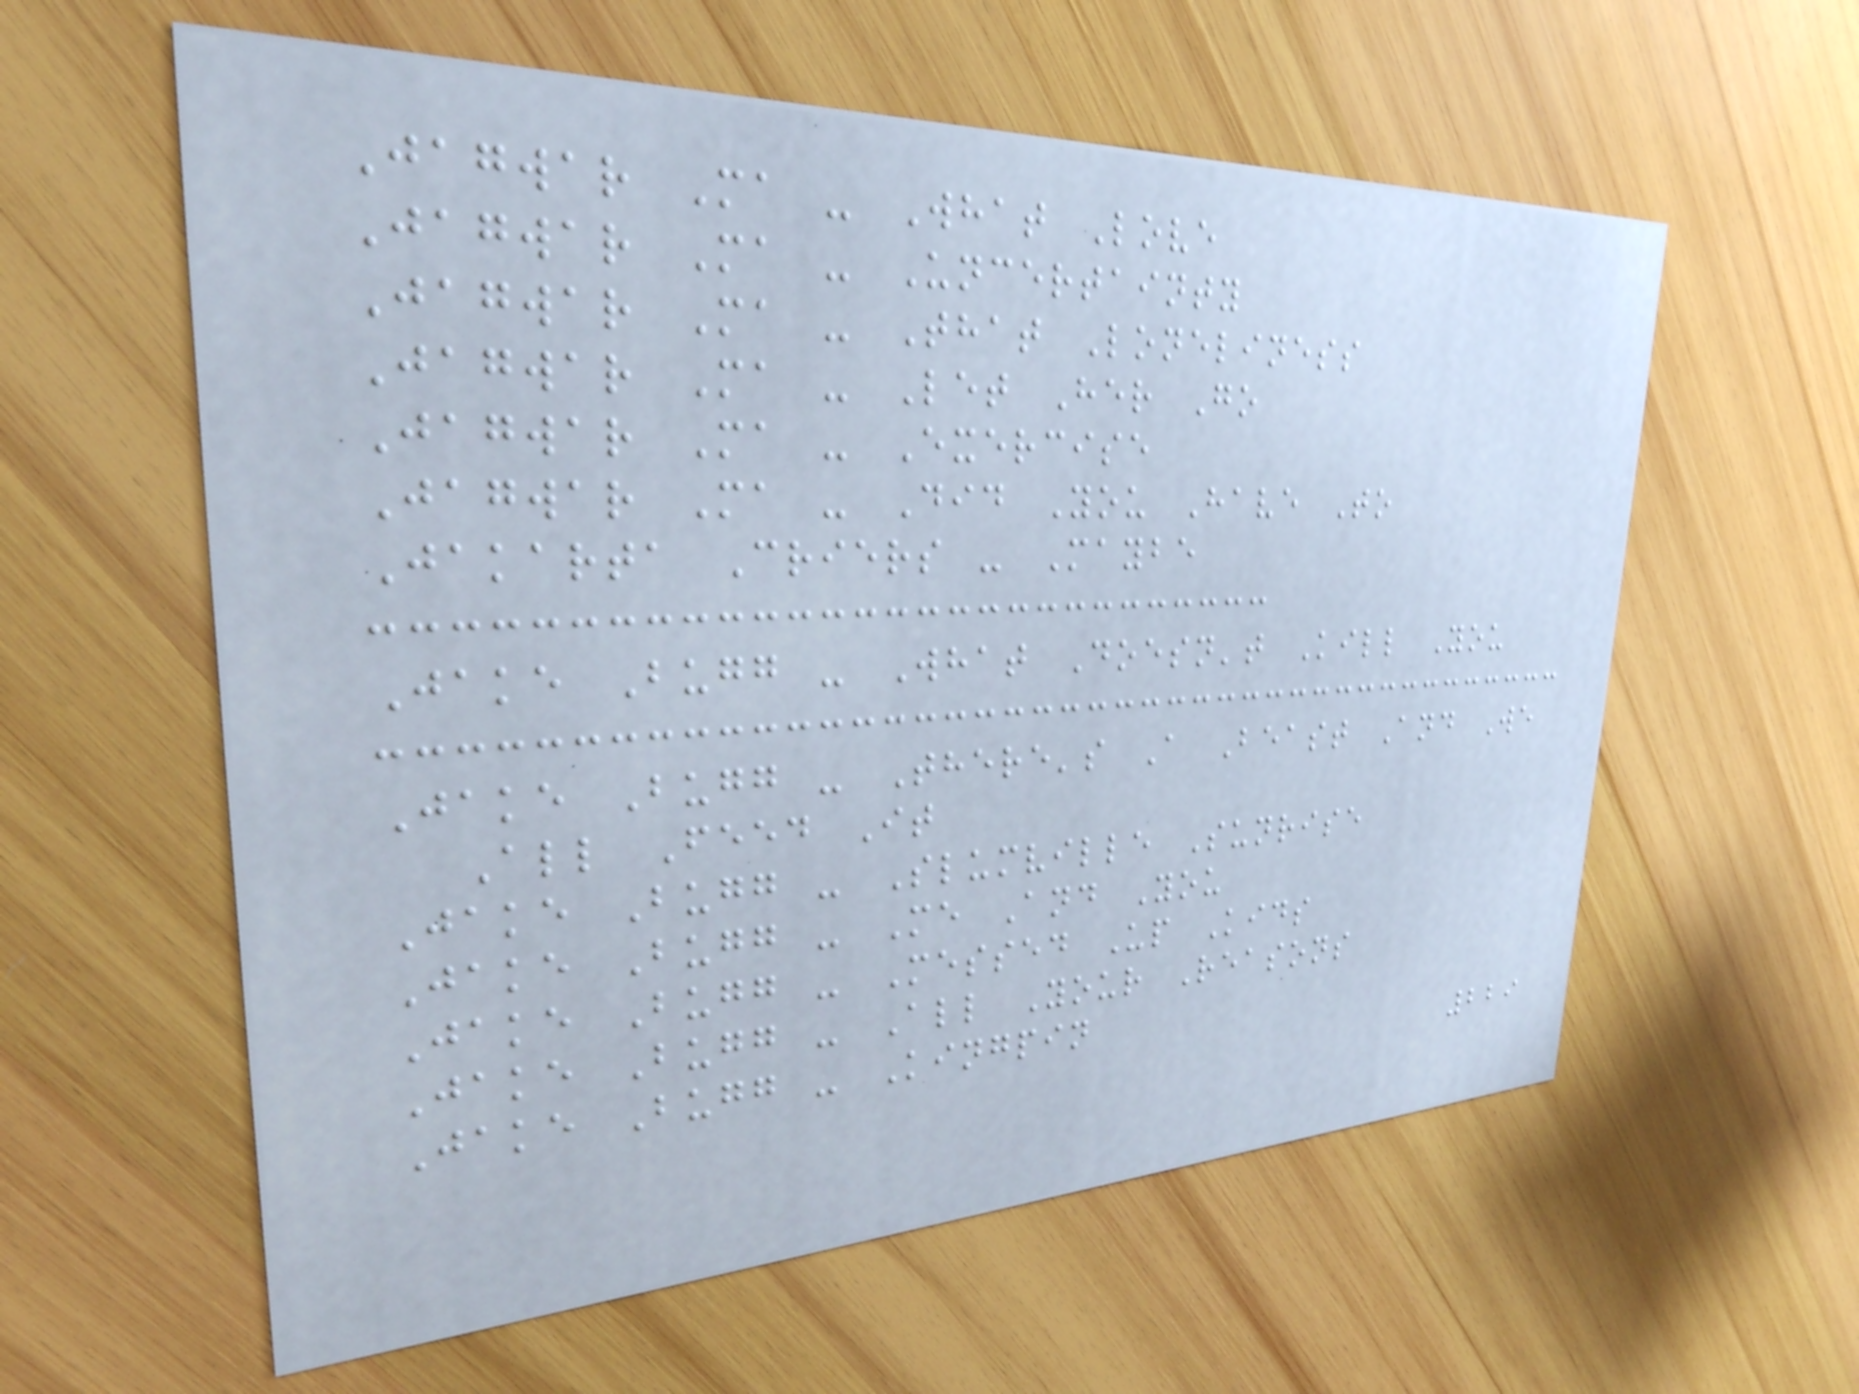Jagwar Ma - What Love
Jagwar Ma - Uncertainty
Jagwar Ma - That Loneliness
Jagwar Ma - Let Her Go
Jagwar Ma - Exercise
Jagwar Ma - Did You Have To
Jakarta Criers - Maybe
Jake Bugg - What Doesn't Kill You
Jake Bugg - There's A Beast And We
All Feed It
Jake Bugg - Slumville Sunrise
Jake Bugg - Me And You
Jake Bugg - Messed Up Kids
Jake Bugg - All Your Reasons
Jake Bugg - Kingpin
229
